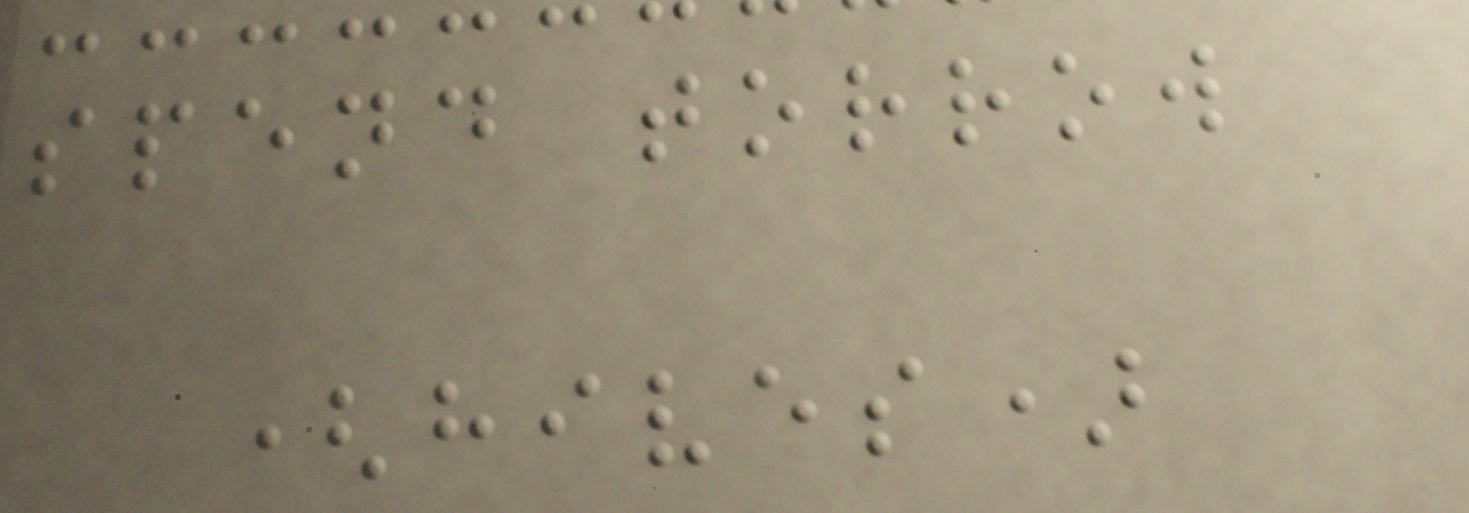spend torrow
(hives)
